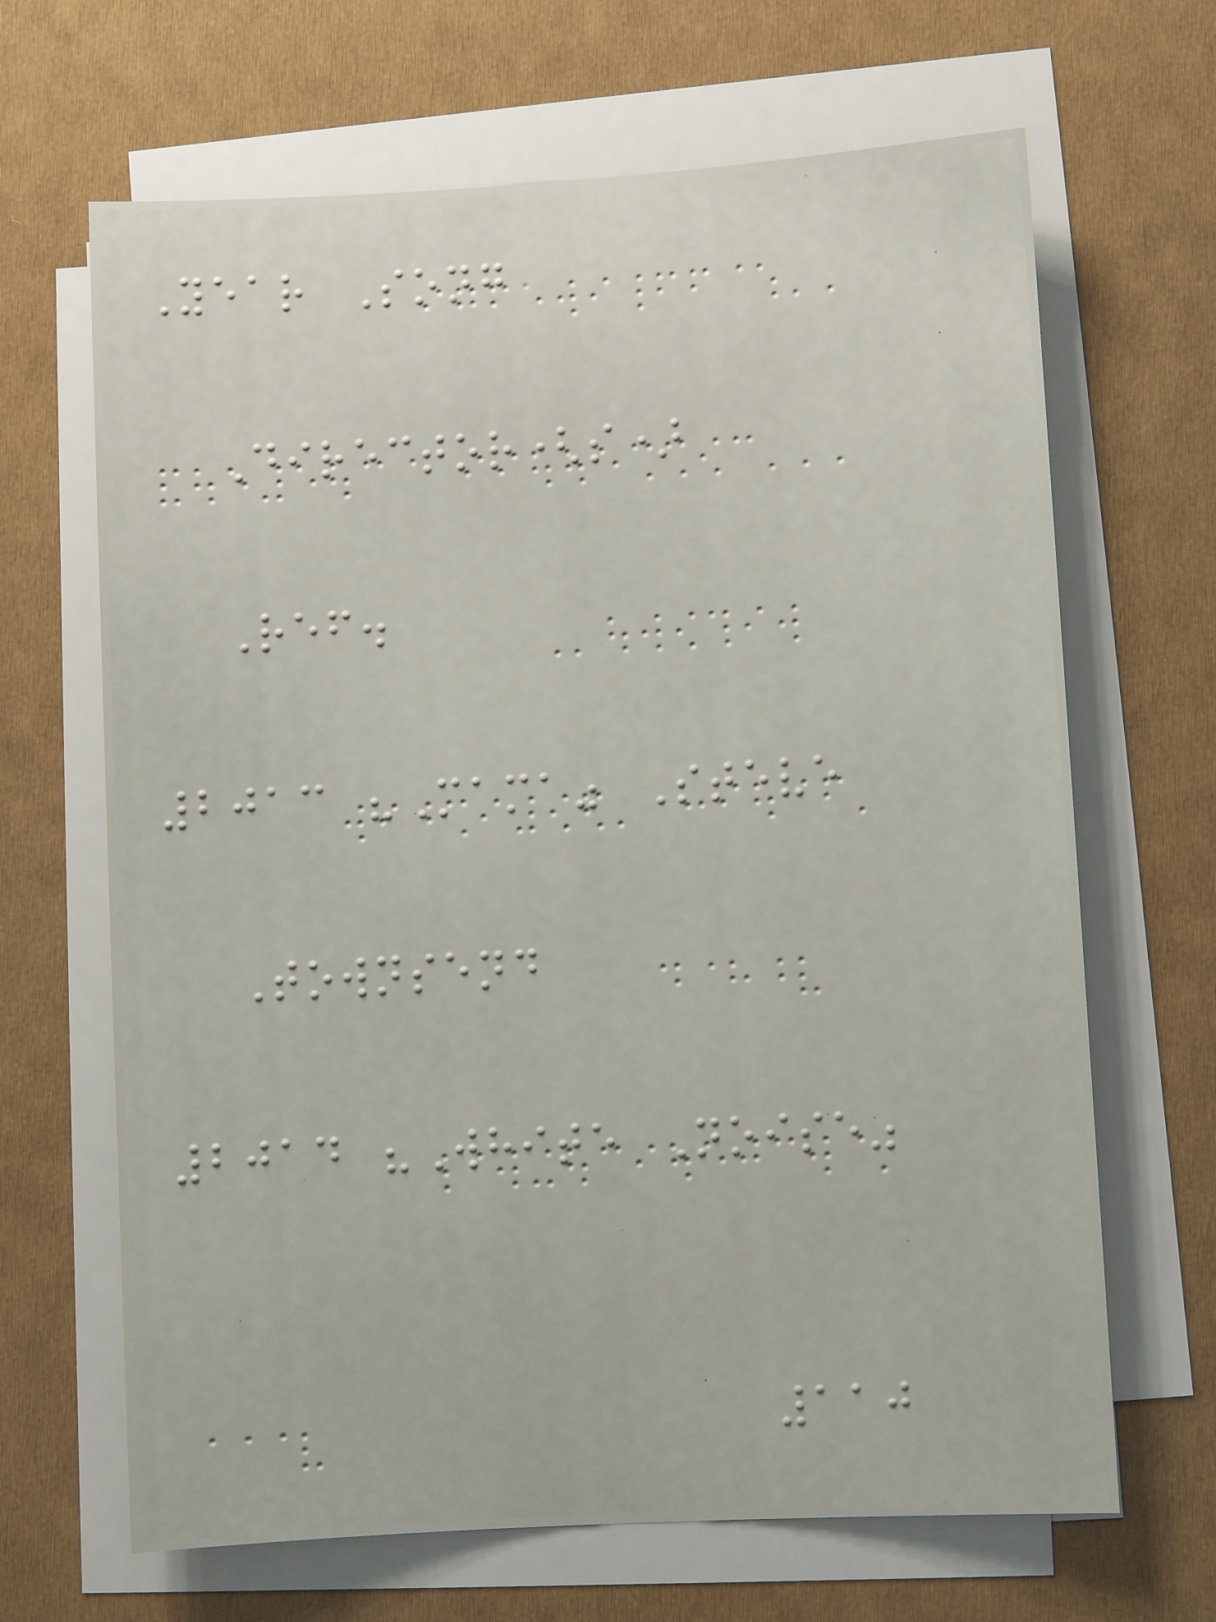Year Song
Director(s)
Ref.
2013 "Mama" Steve
Townsend
2014 "White Noise"
110
